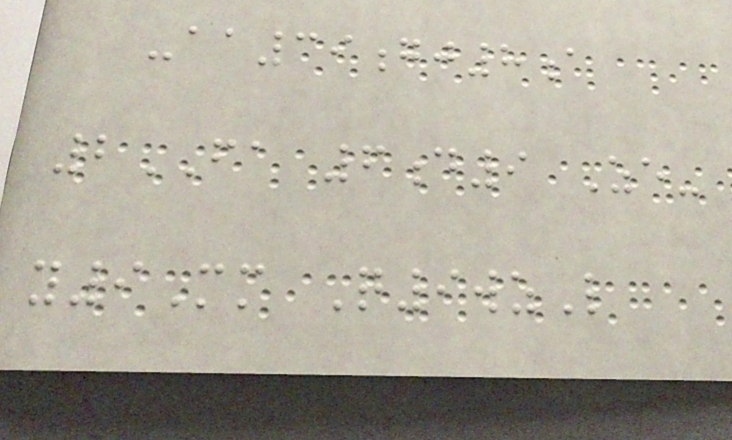-aa39gj8a
2FA 6d9 Ze-
y9Mm Q9wzL
